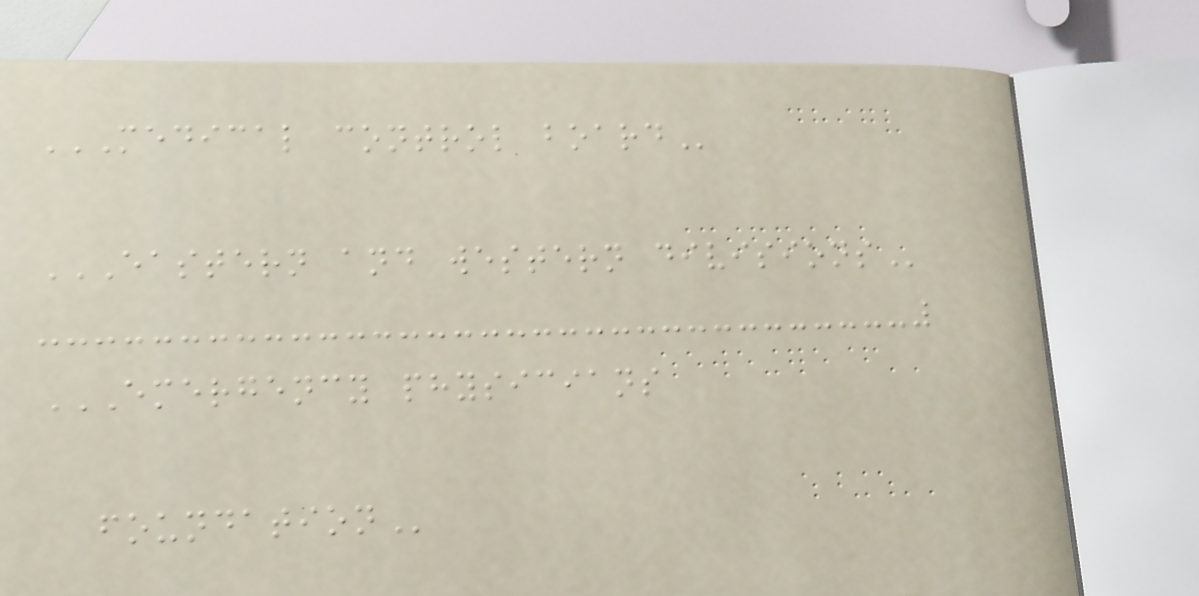MEDICAL CONTROL BOARD
EASTERN AND WESTERN DIVISIONS
EMERGENCY PHYSICIANS
FOUNDATION
